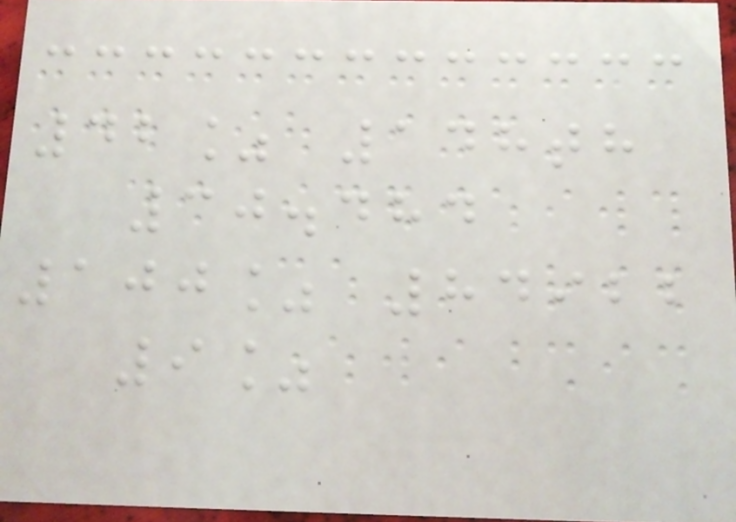42% 148th
30.484
100% 84922
9%
